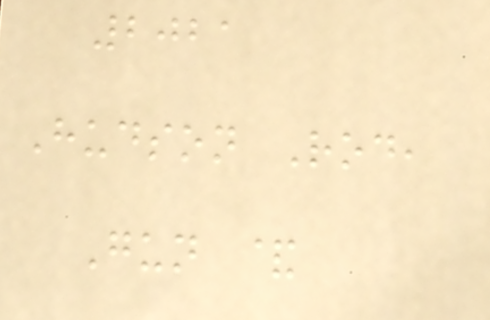2021
Hudson Rod,
Gun &
